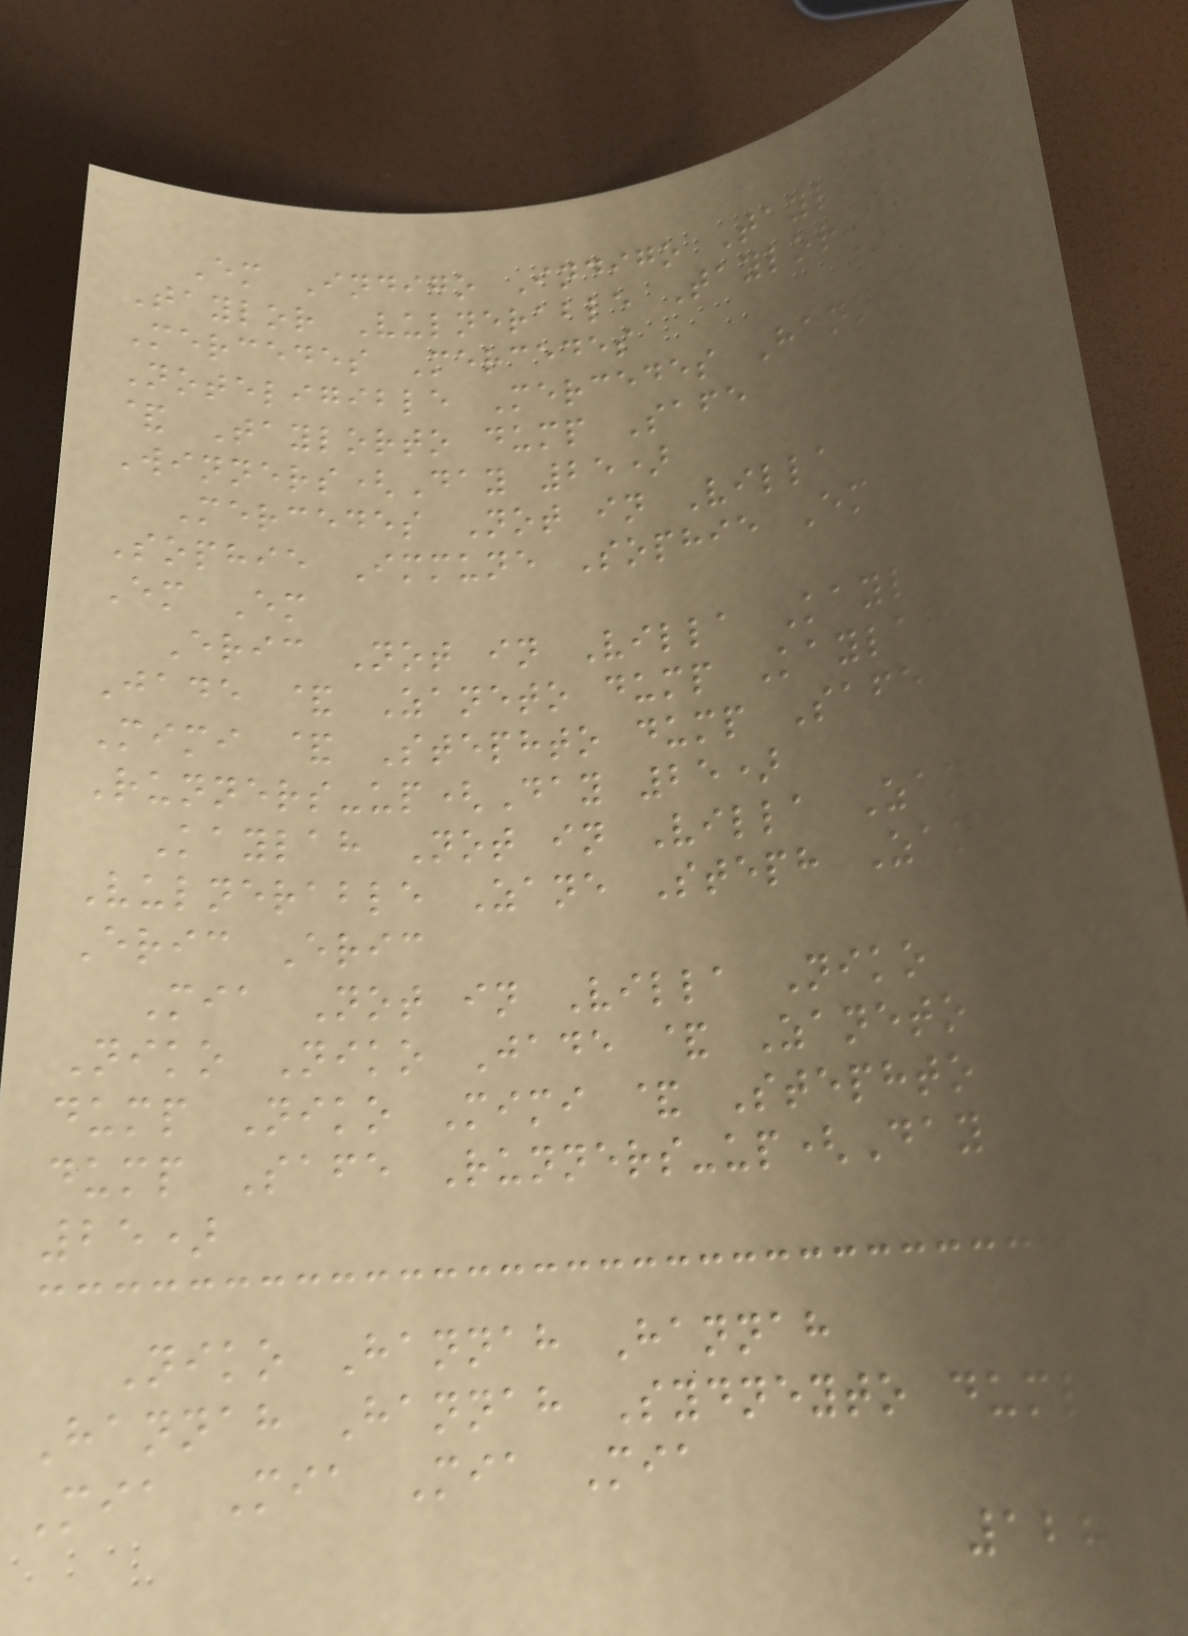Em Indigo Indigo Taylor
Taylor Vulnerable Taylor
Mercedes Mercedes
Noteligible Mercedes Hannah
& Taylorto dump Safe
Winners(Day 25)
Mercedes Not in Villa
Sophie Immune Sophie Em
Em Em
Eric Not in Villa Kaylah
Jade & Zaneto dump Kaylah
Mimi & Stephto dump Safe
Runners-up(Day 25)
Kaylah Not in Villa Zane
Vulnerable Zane Steph Zane
Eric Eric
Mia Not in Villa Niko
Niko Niko Jade & Zaneto
dump Niko Mimi & Stephto
dump Safe Runners-up(Day
25)
Niko Hannah Hannah
Hannah Hannah Sydneyto dump
Mia Mia Mia Mia
128
